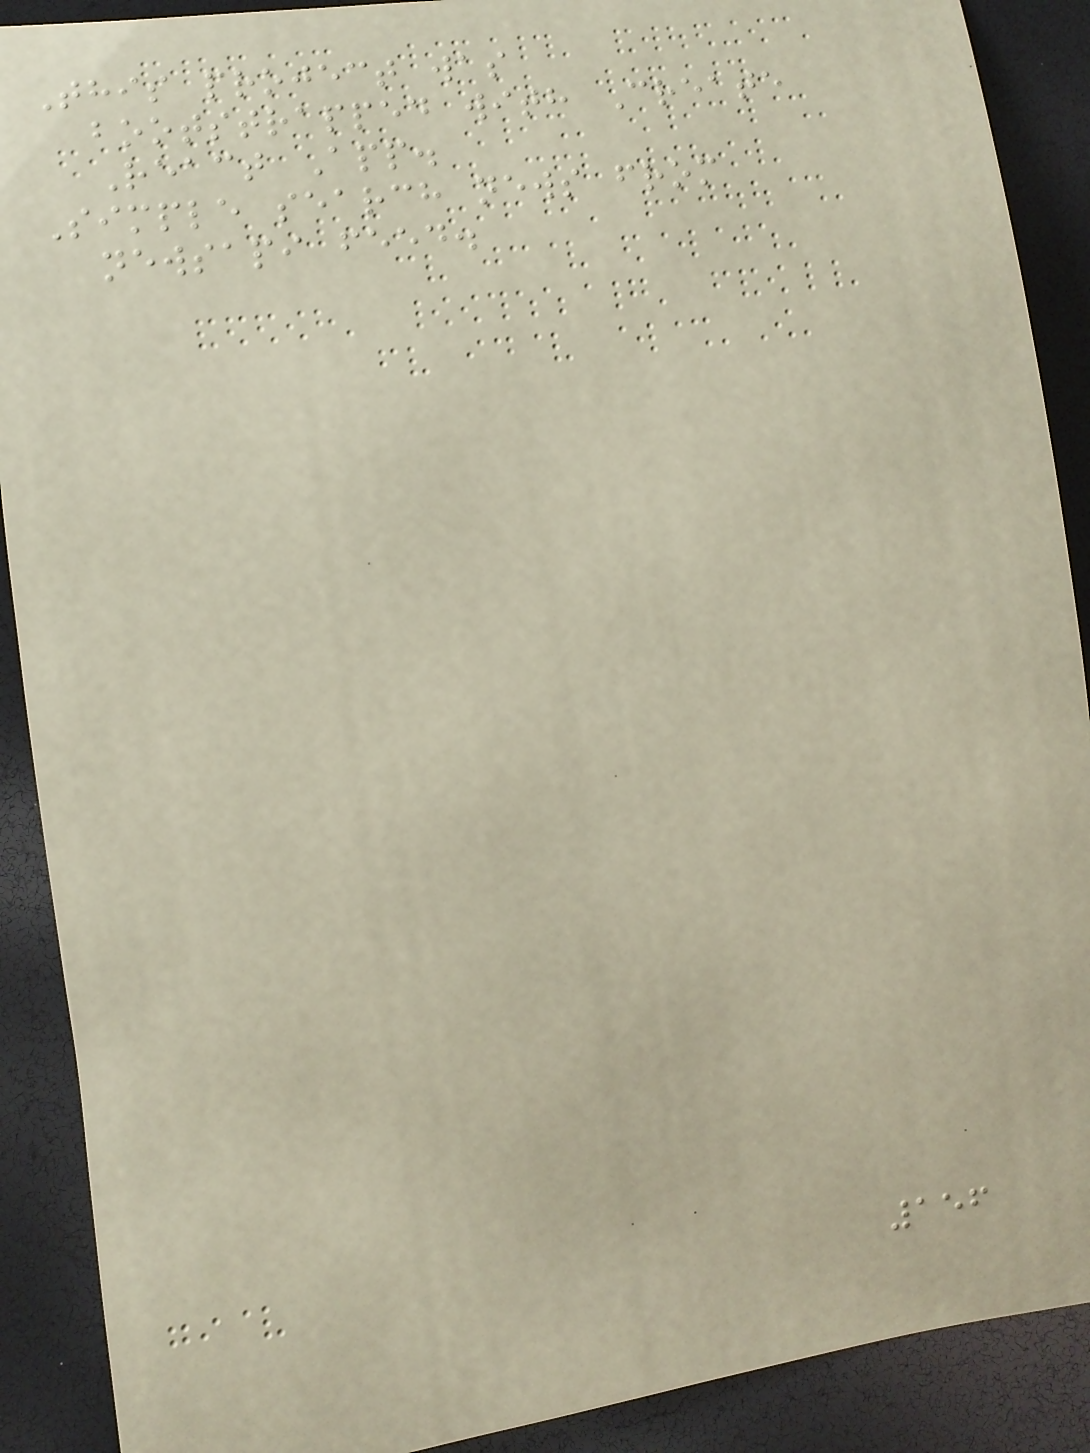This project was
bootstrapped with Create
React App.
Simple search news from
newsapi feed.
156
